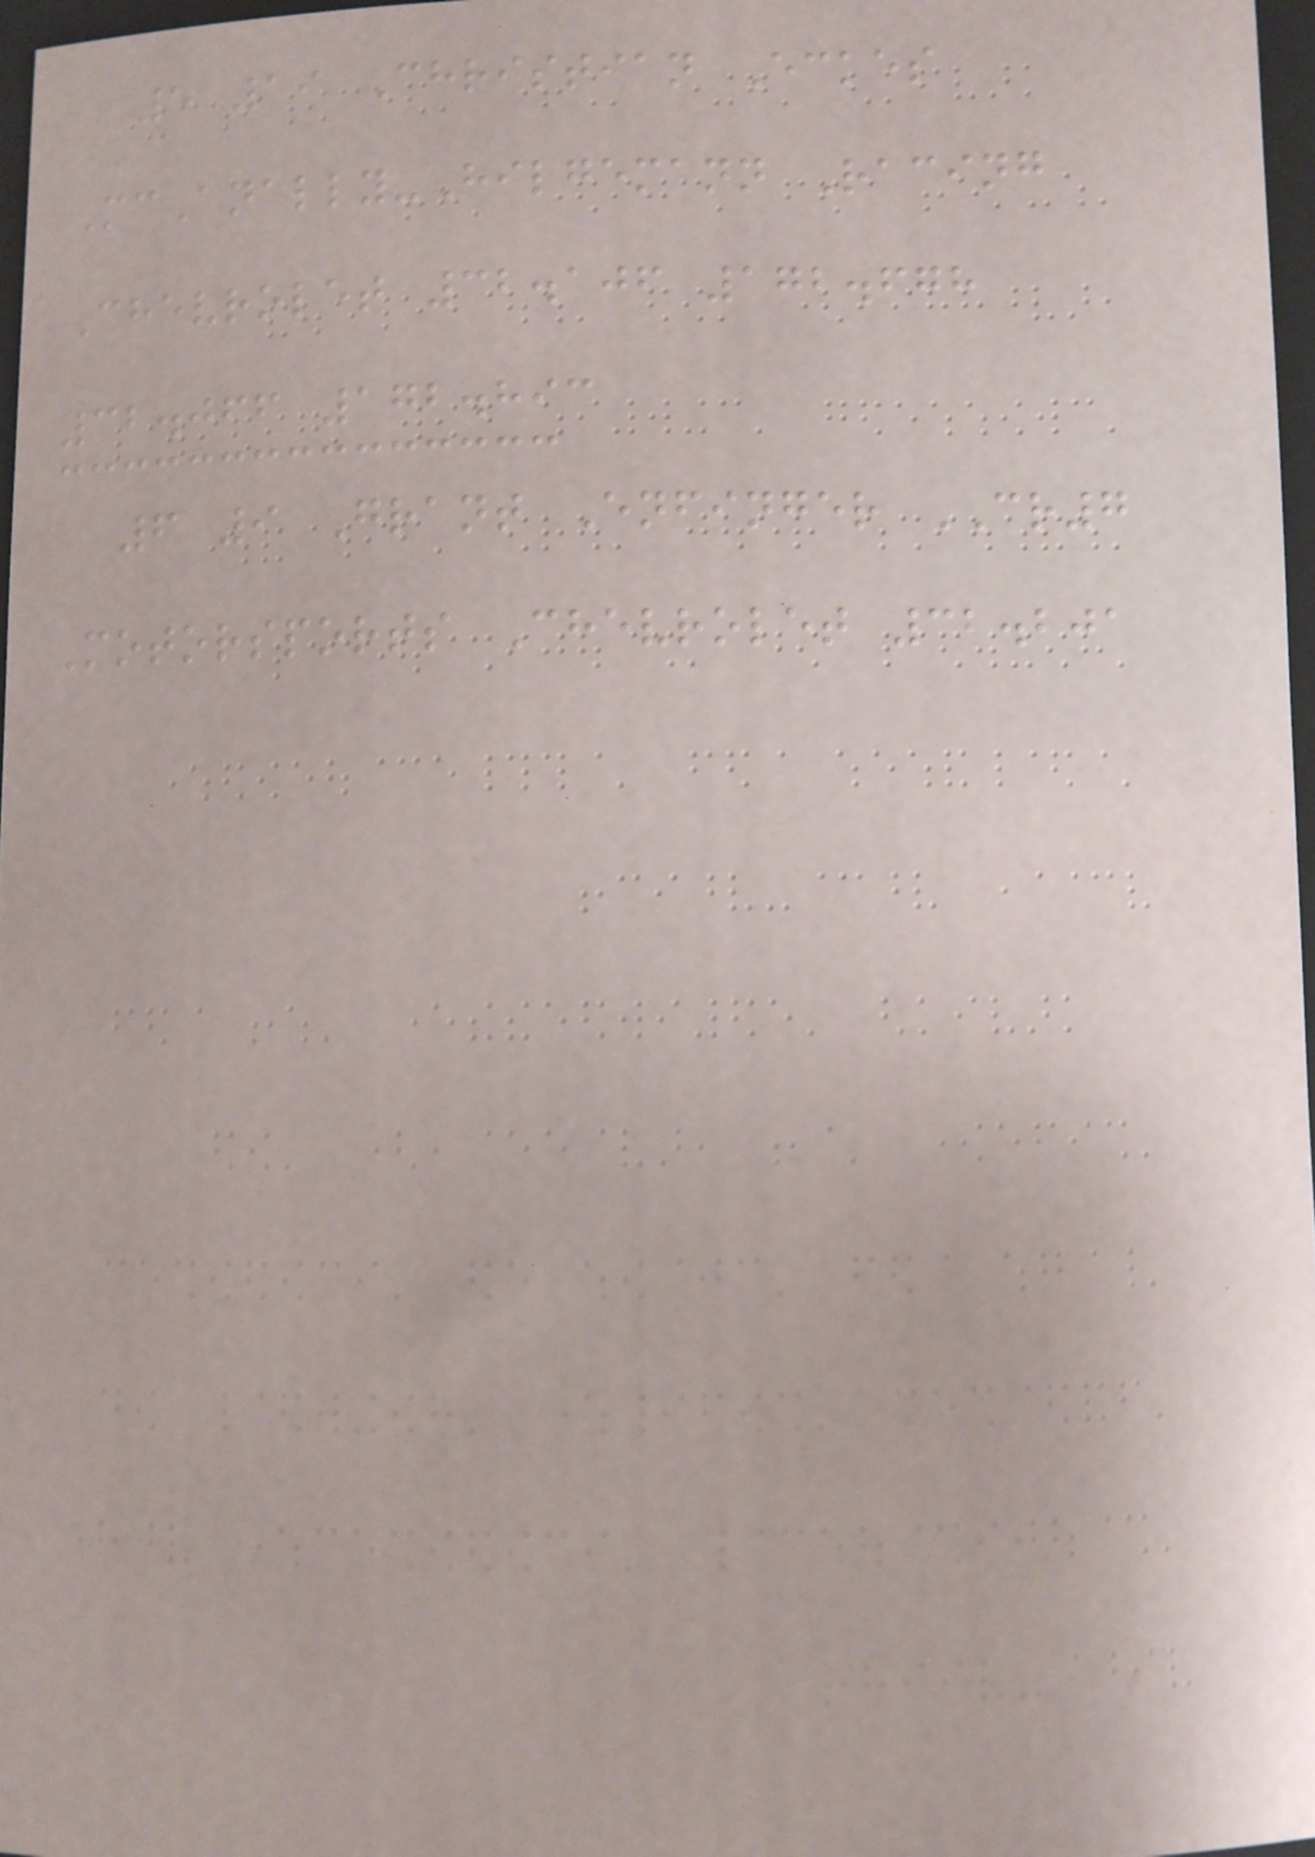5 19 Christian Eckes
McAnally-Hilgemann Racing
Chevrolet 32.106 172.678
32.066 172.893
6 9 Grant Enfinger CR7
Motorsports Chevrolet 32.201
